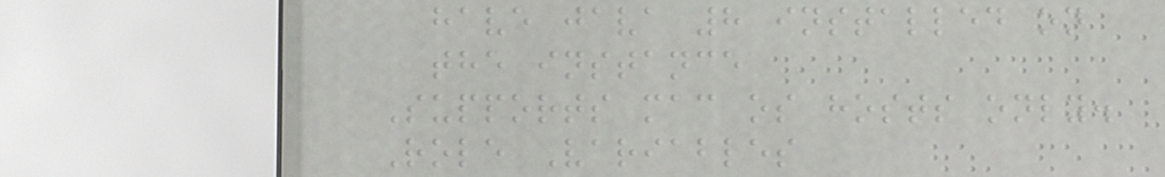have java 8 installed on
the instance
Supports mac os hosts only.
Role Variables
